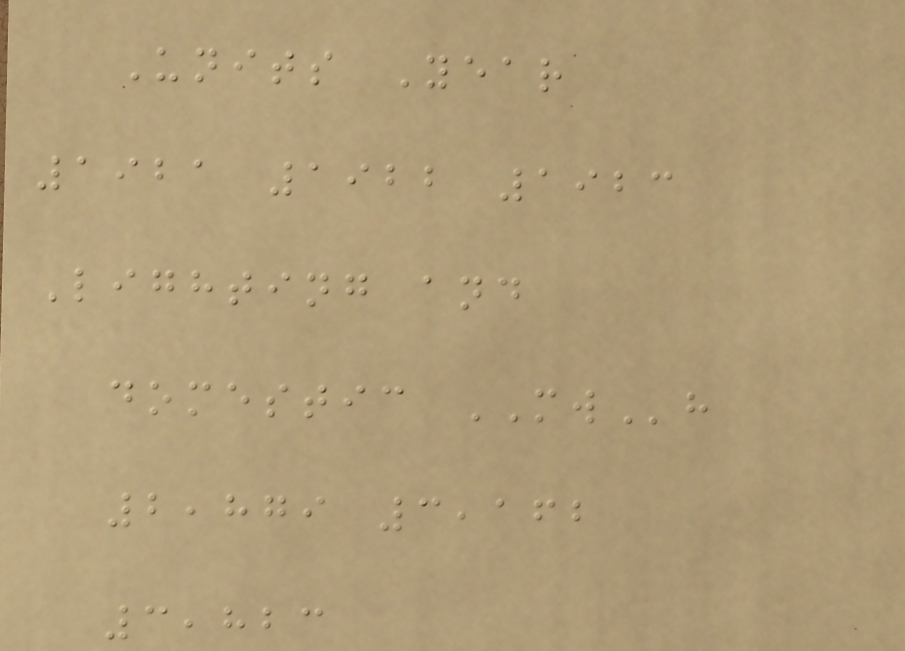Units Year
1921 1922 1923
Lighting and
domestic MWh
2,879 3,162
3,823
